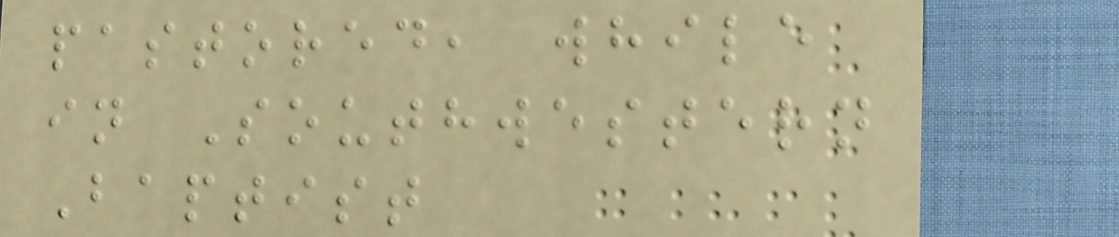pastored, while
in Southwestern
Baptist
